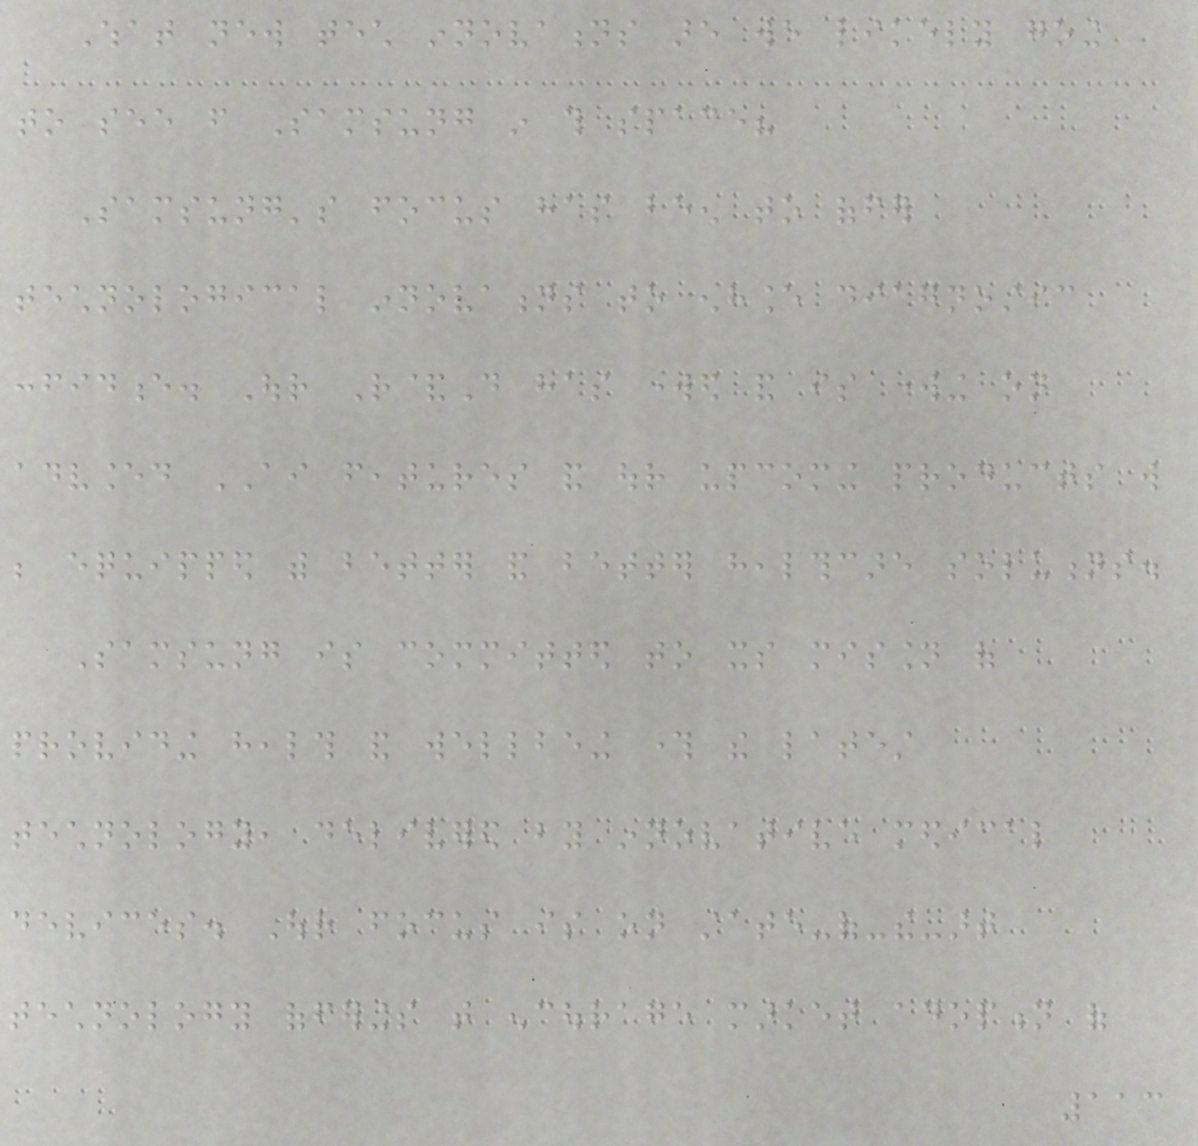What new tech innovations are we likely going
to see from Samsung in this space?
Samsung's focus has been to offer
technological innovations to enhance diagnostic
confidence. Our R&D has worked and is working on
advanced AI features and our upcoming products will
be equipped with better and better healthcare solutions.
Samsung is committed to its mission of
providing health and wellbeing through the latest
technology, delivered by innovative medical
devices. Our focus is on state-of-the-art
technology offerings that encourage market adoption of
113
